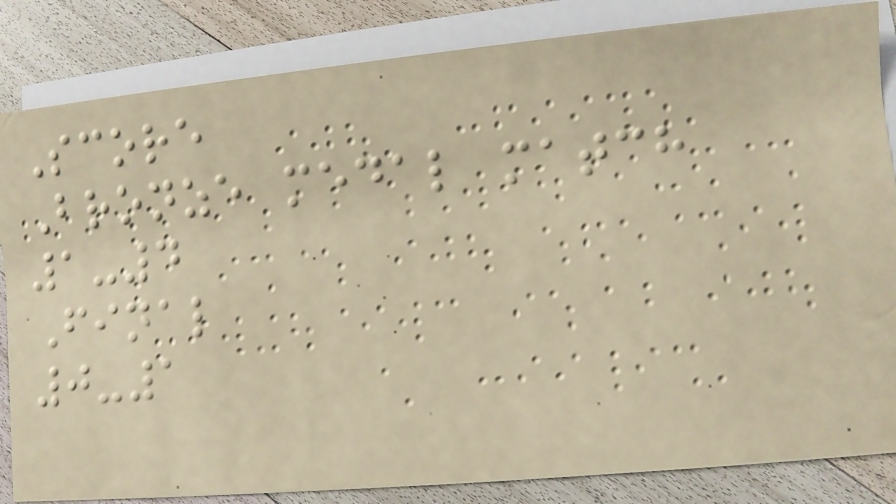Score
Bronze medal match
1-4
Final
0-1
